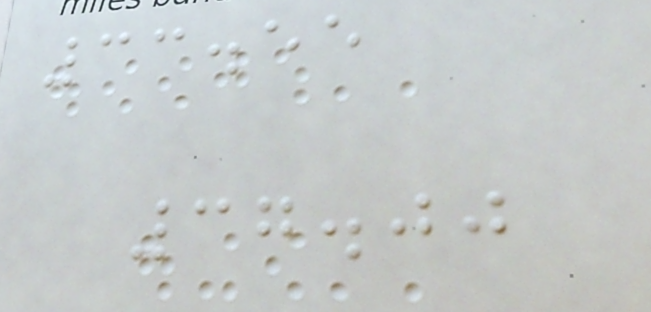33.55
37.00
